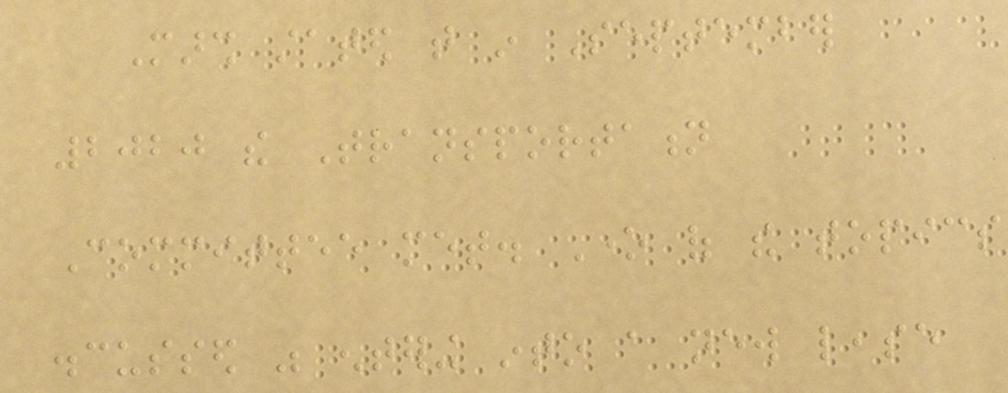Marsh stated that in September
2020 the Transportation
Committee met. One of the topics
discussed was entering into a new lease
